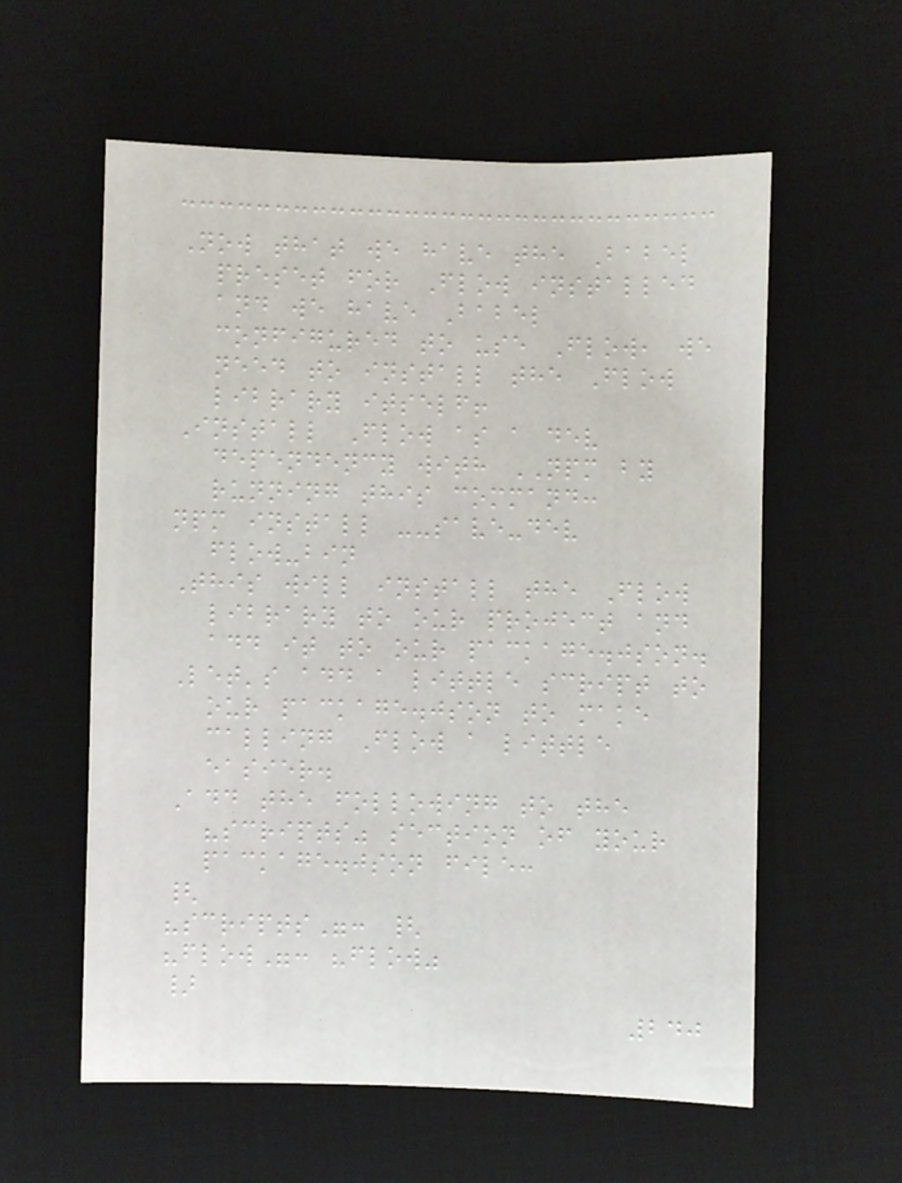Now that we have the Babel
preset for Flow installed
and we have Babel
configured to use Flow, we
need to install the Flow
library itself!
Install Flow as a dev
dependency with NPM by
running this command:
npm install --save-dev
flow-bin
This will install the Flow
library to our project and
add it to our package.json.
Let's add a little script to
our package.json to make
calling Flow a little
easier.
Add the following to the
"scripts" section of your
package.json file:
{
"scripts": {
"flow": "flow"
}
240
